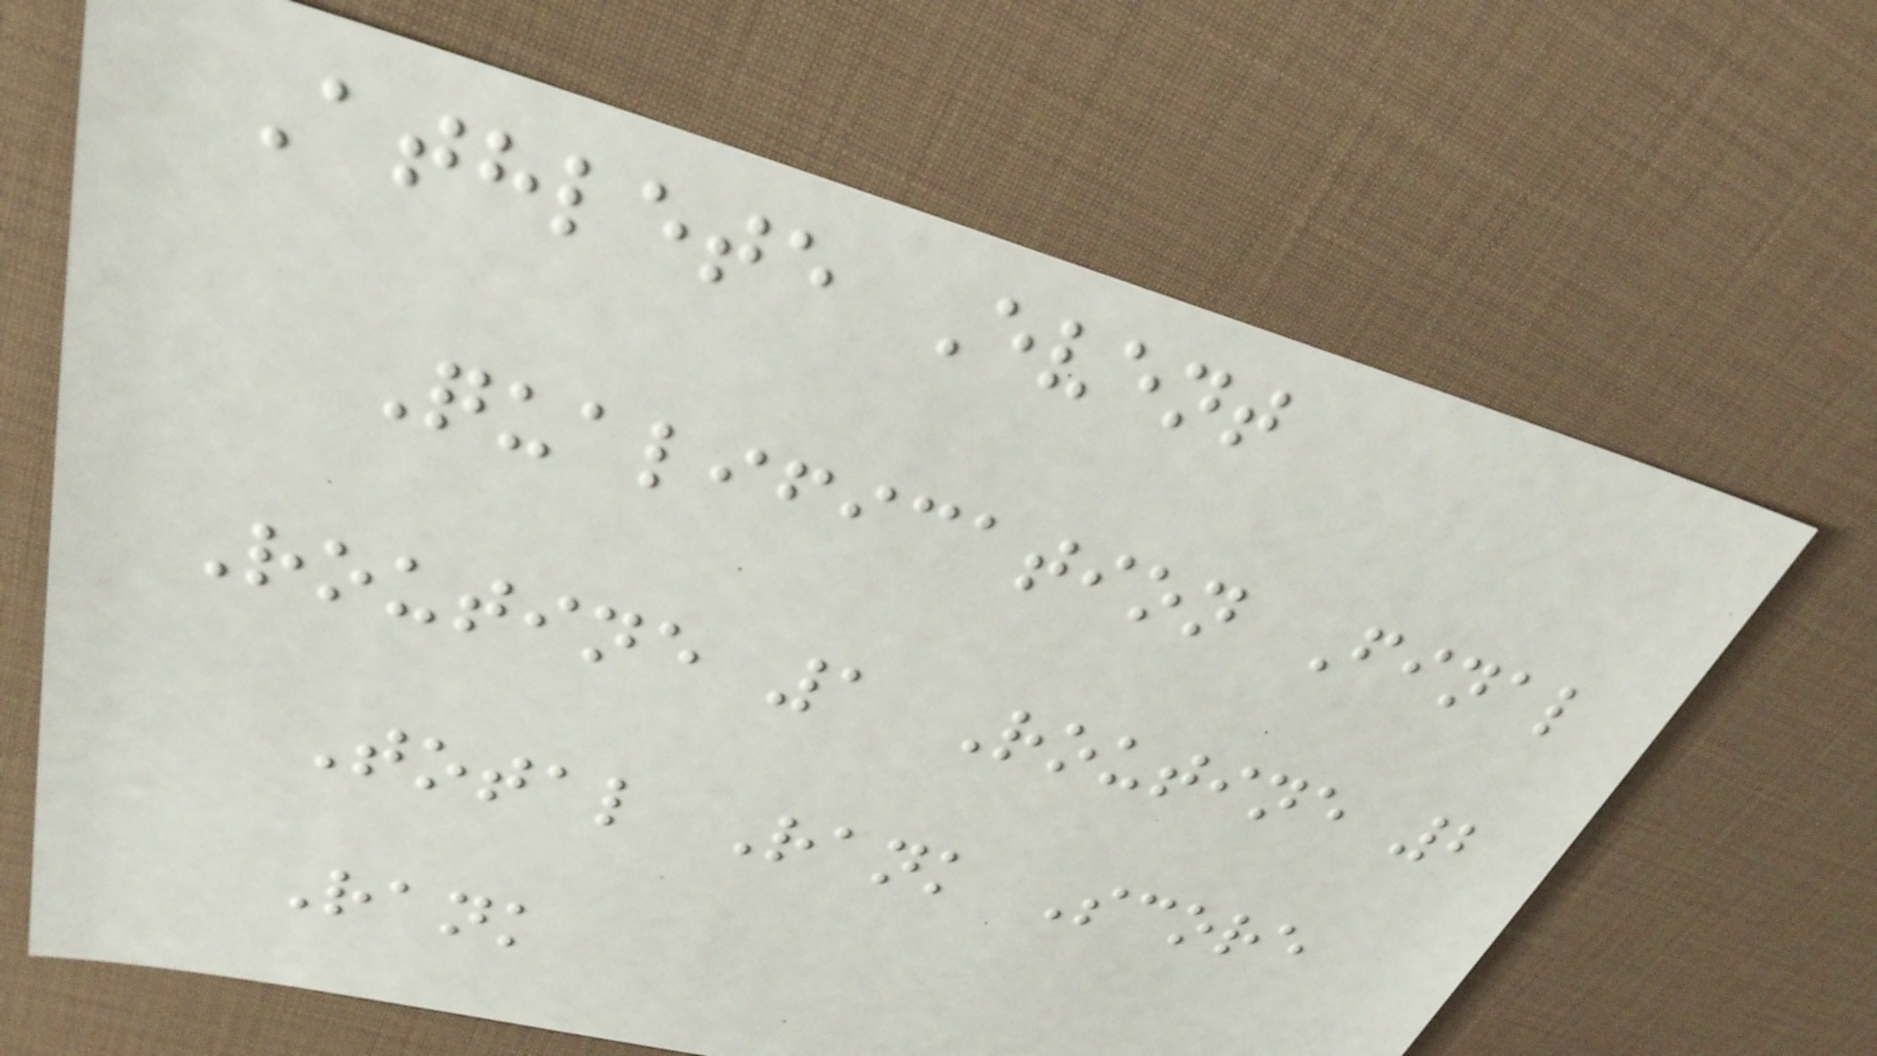Athlete Event
Qualification Final
Routine 1 Routine 2
Total Rank Score
Rank
